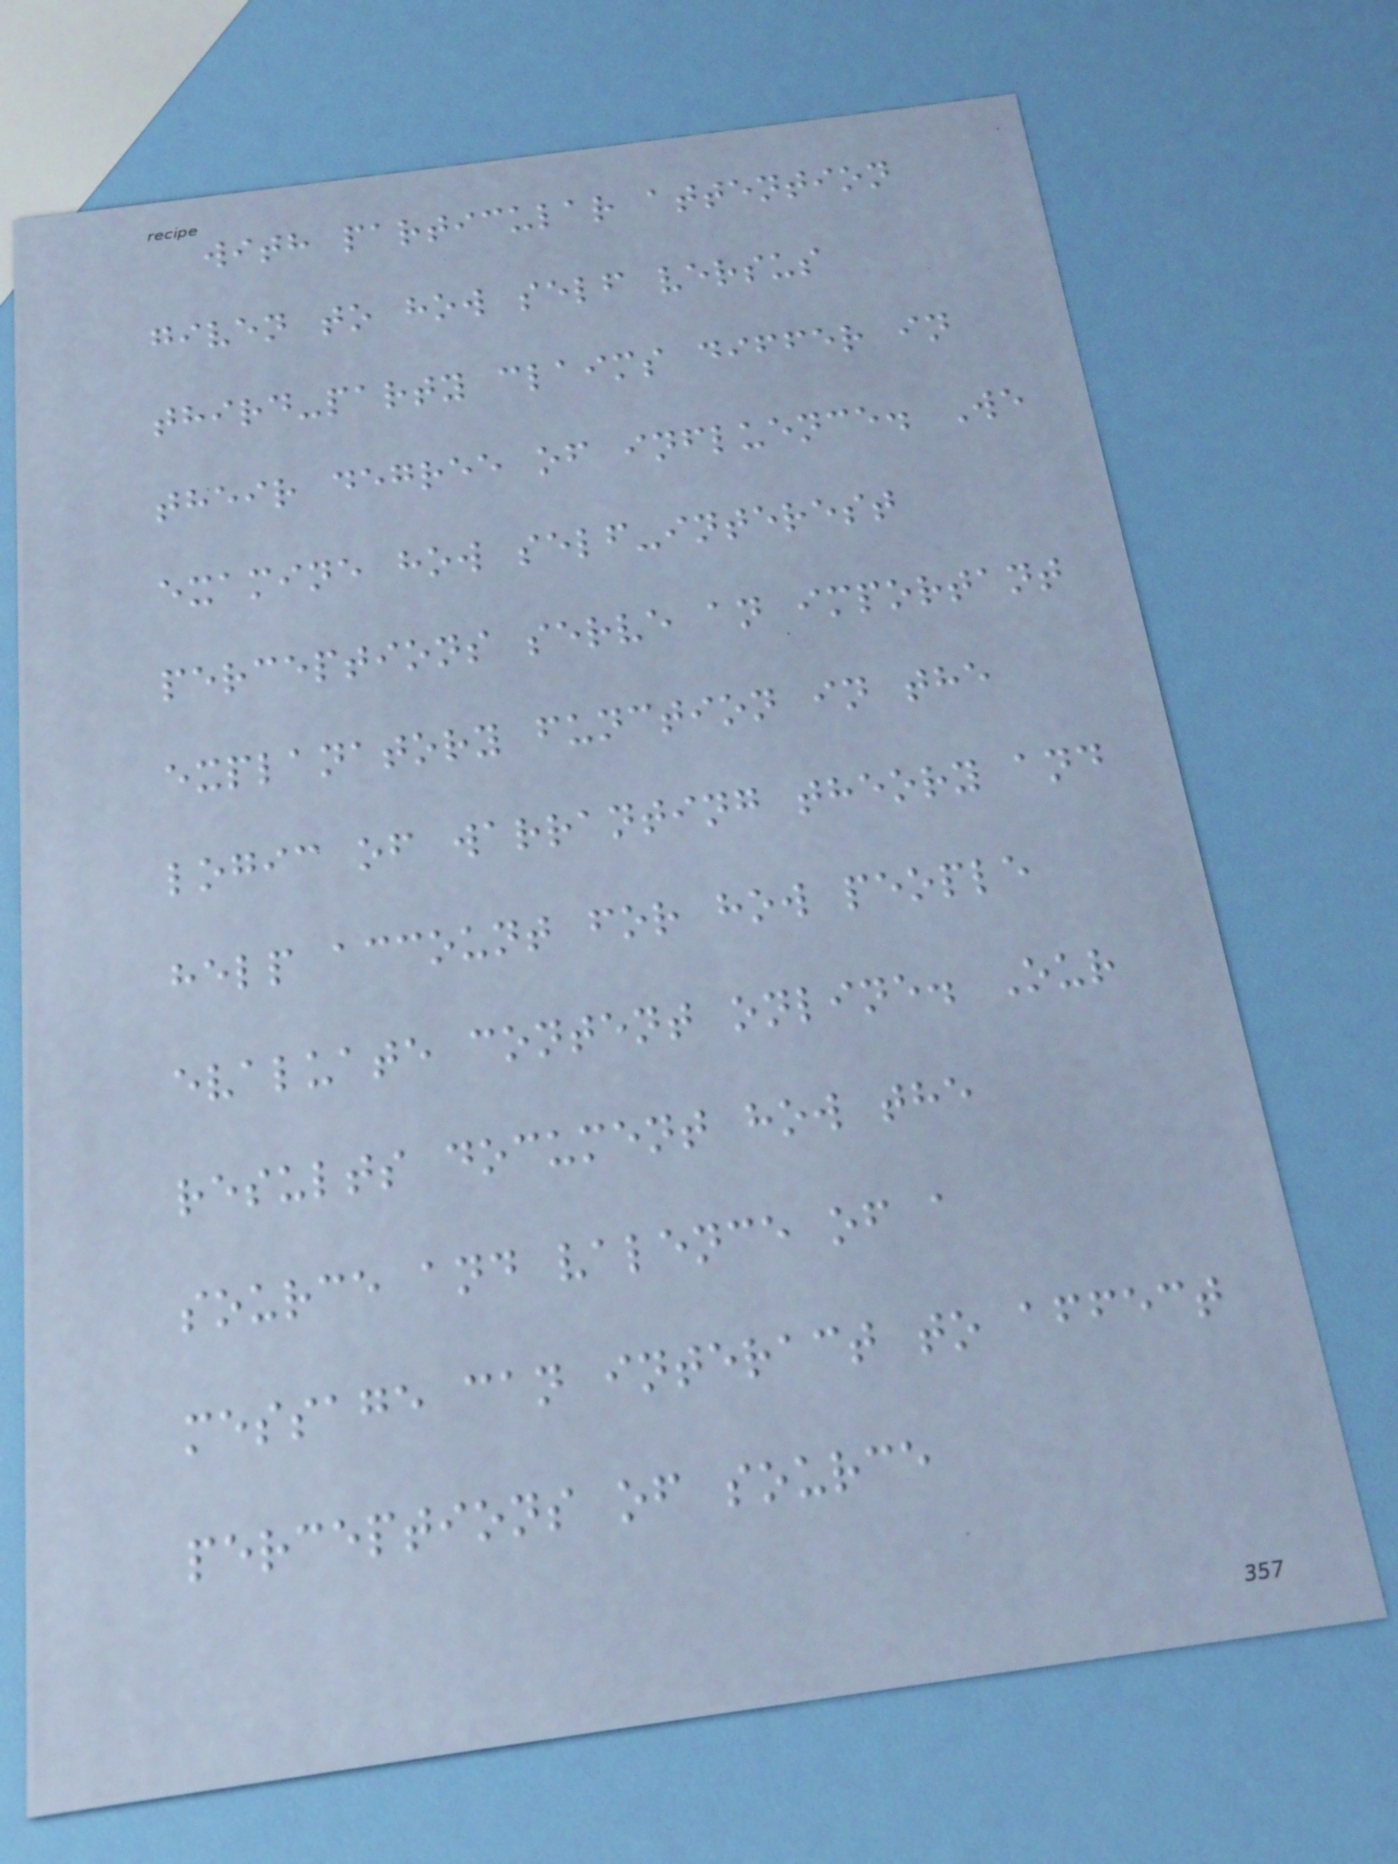with particular attention
given to how self versus
third-party claims differ in
their degree of influence. We
examine how self-interest
perceptions serve an important
explanatory function in the
logic of warranting theory and
help account for how people
evaluate content online. Our
results document how the
source and valence of a
message can interact to affect
perceptions of source
